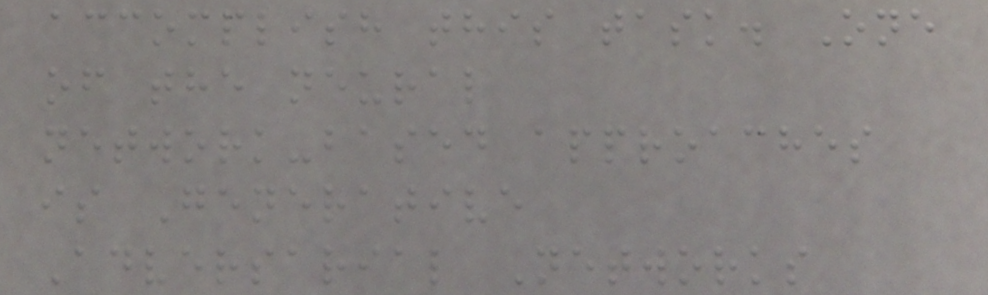accomplish this task. One
of the neural
network-based approaches
is Generative
Adversarial Networks
